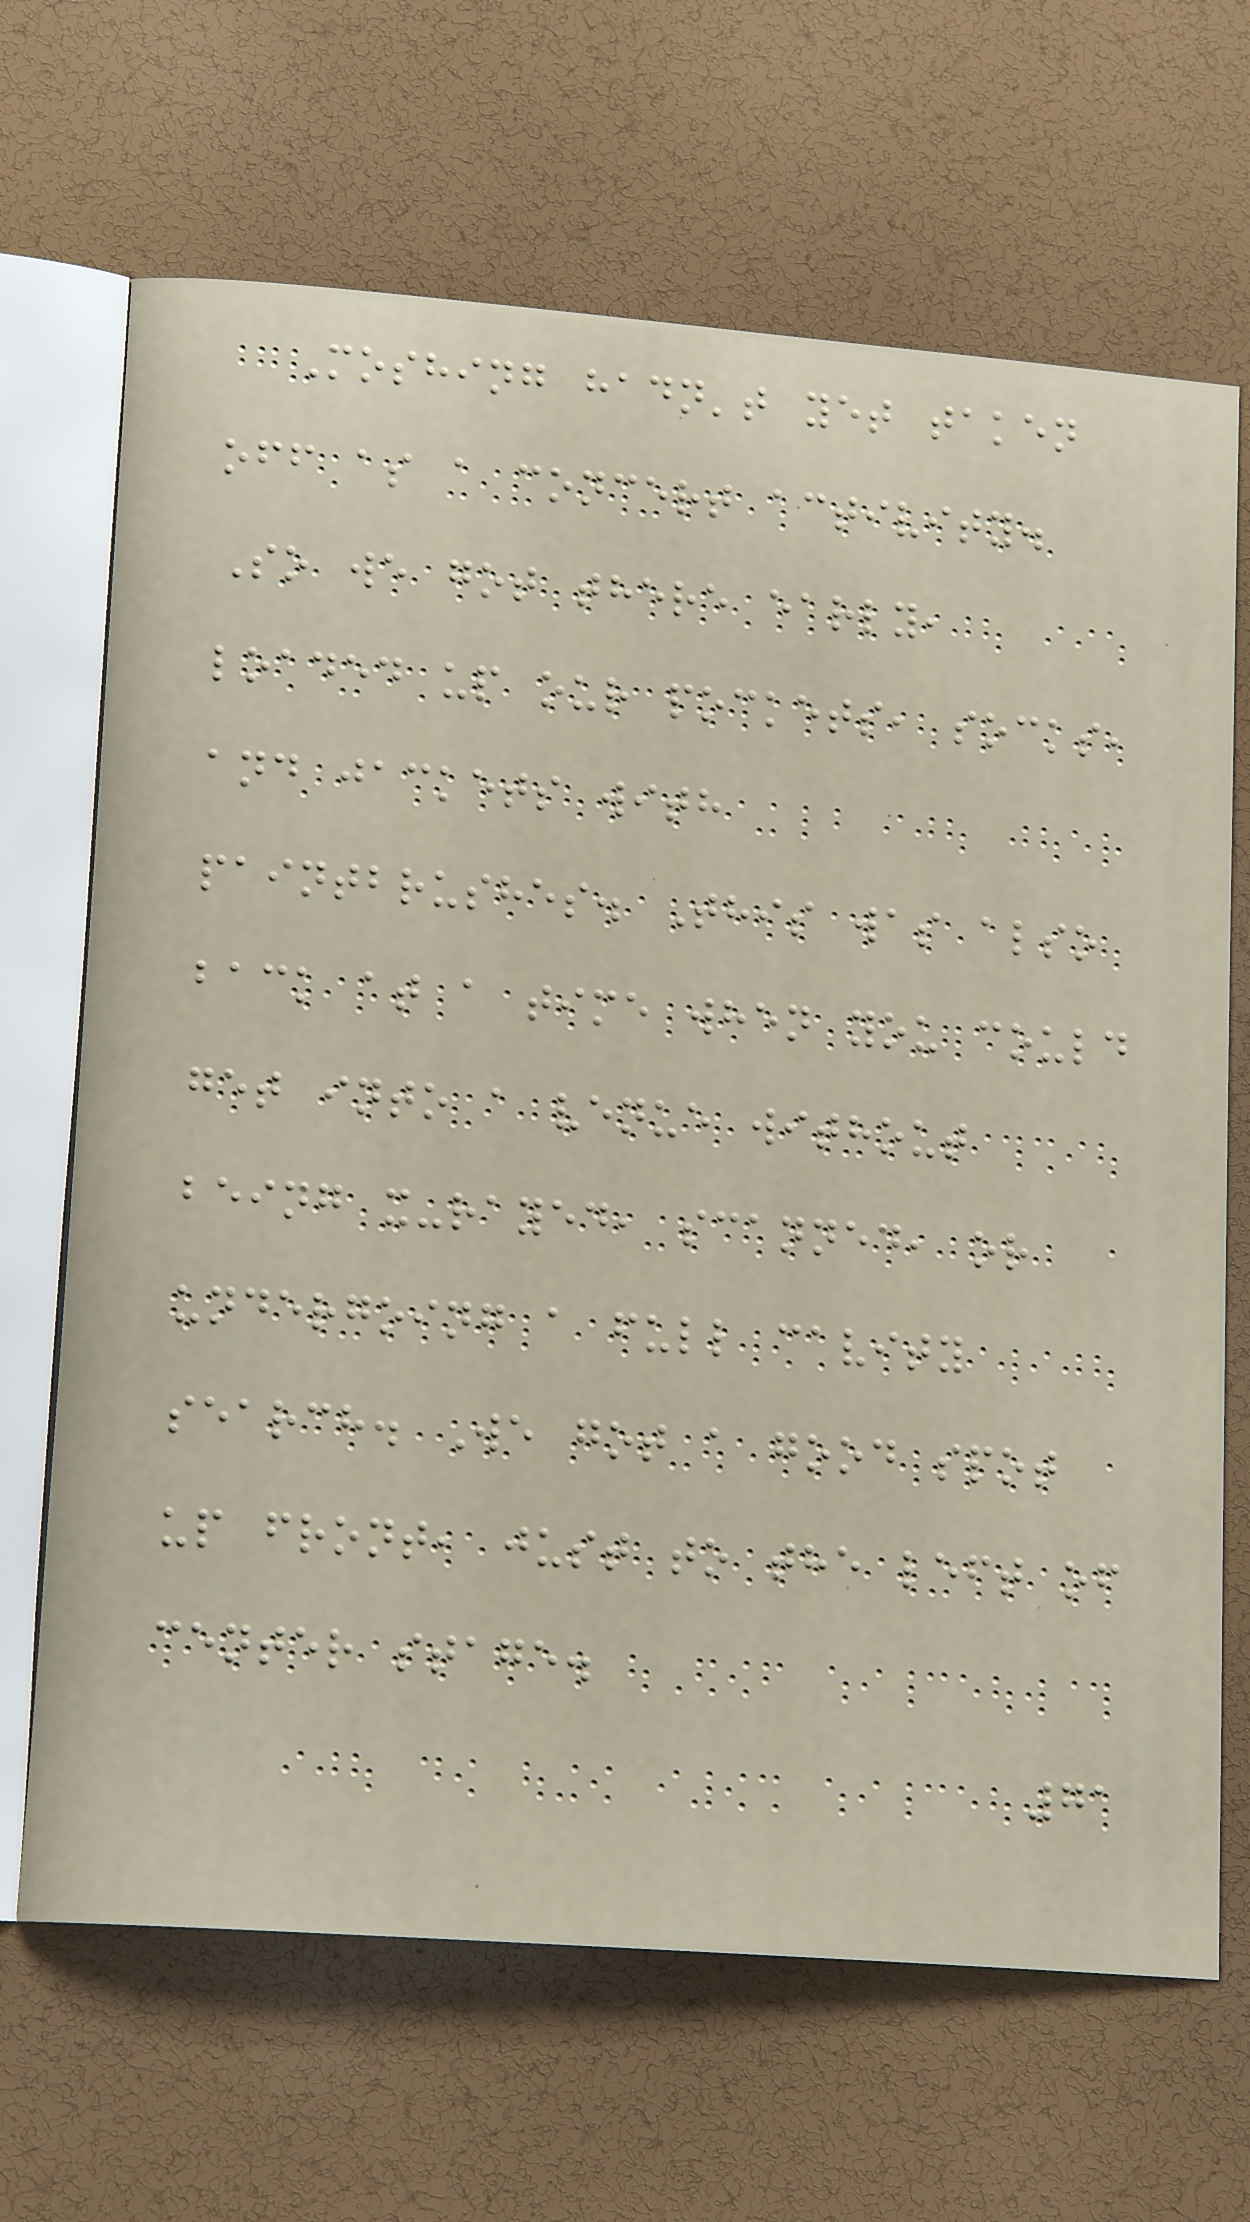Moshing hadn't yet taken
off as a concert activity.
So we got there early,
loaded up our pockets, socks,
and jackets with
paintbrushes. This was also
back at a time when you could
get into a venue without
being x-rayed, scanned, or
undergoing a full cavity
search. We got a good spot
up front, just to the left of
center stage.
71
